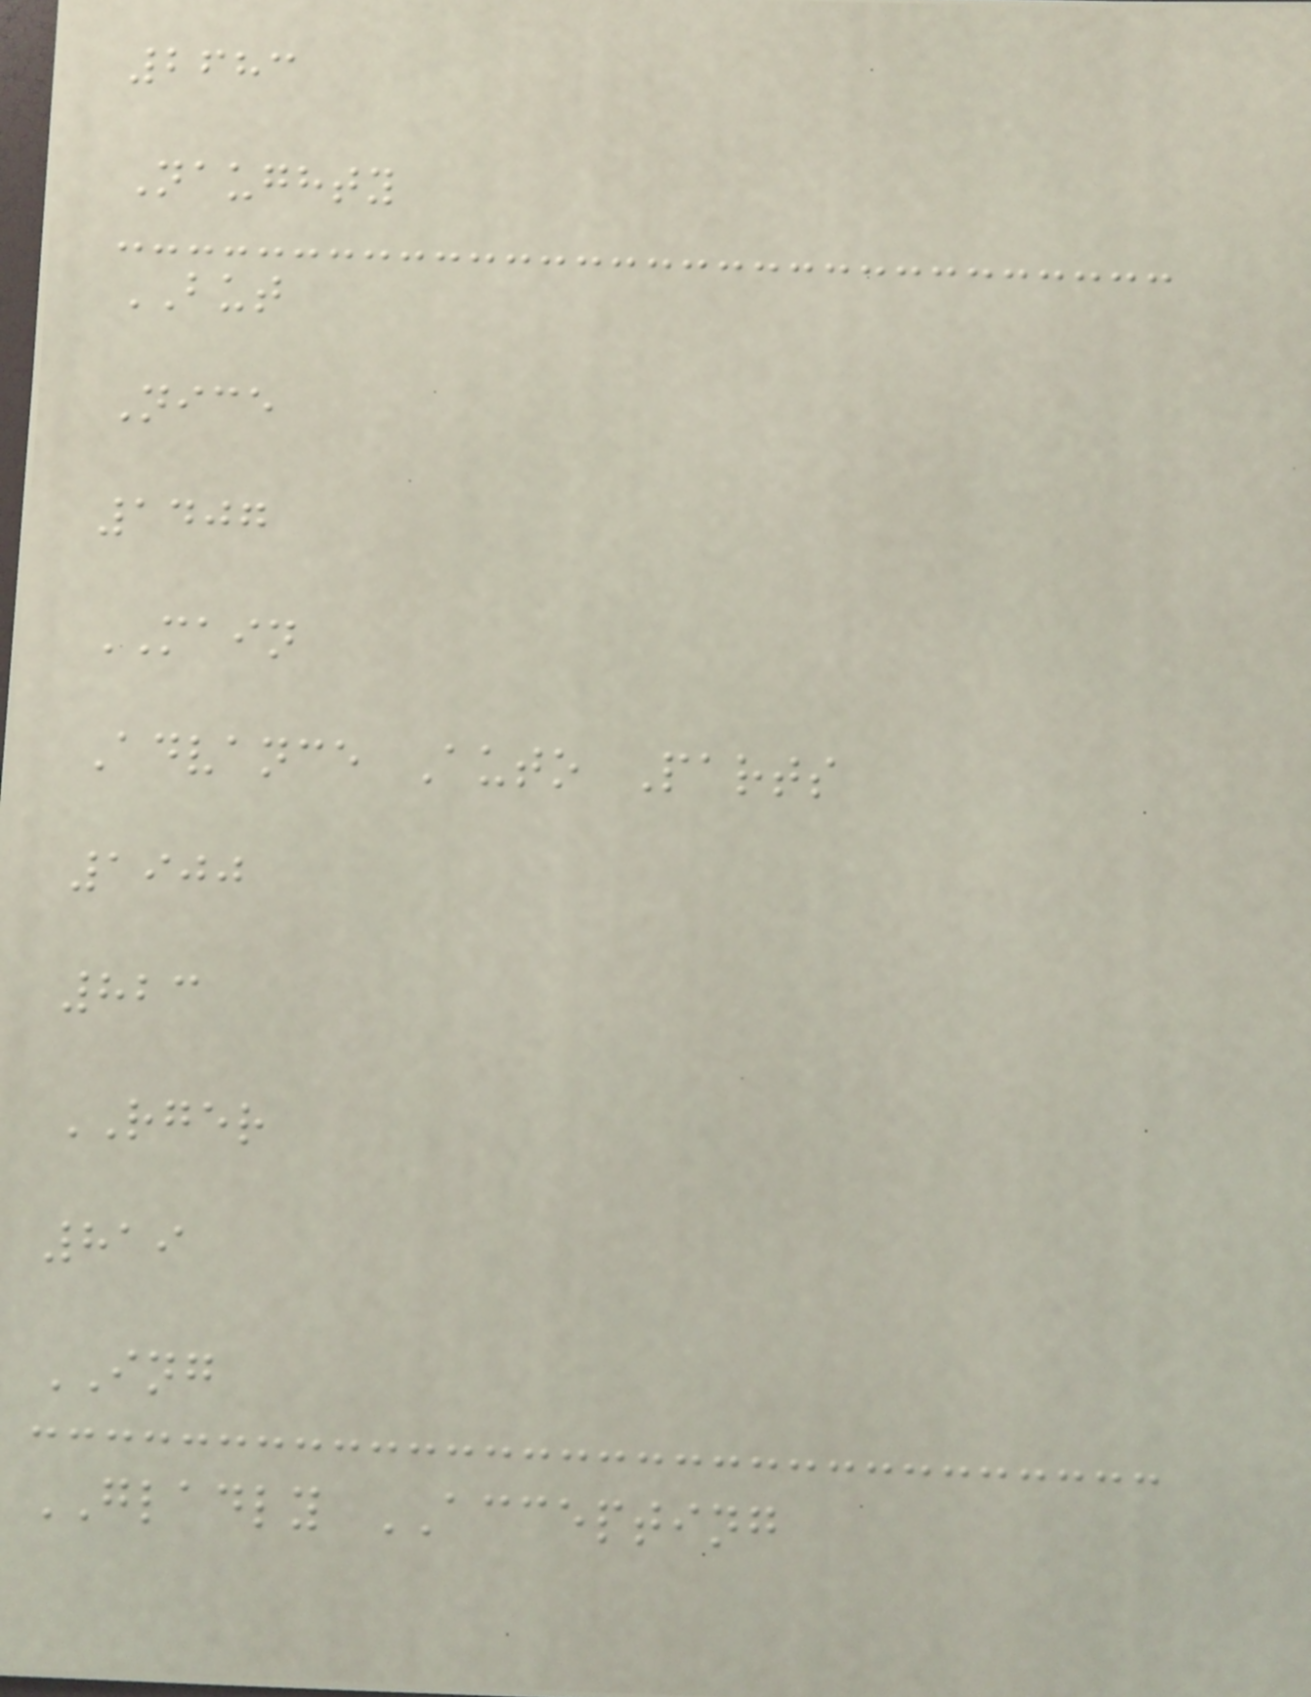2683
Naughty
BUT
Nice
1407
MAIN
Advance Auto Parts
1900
823
RGER
819
ING
GLADLY ACCEPTING
